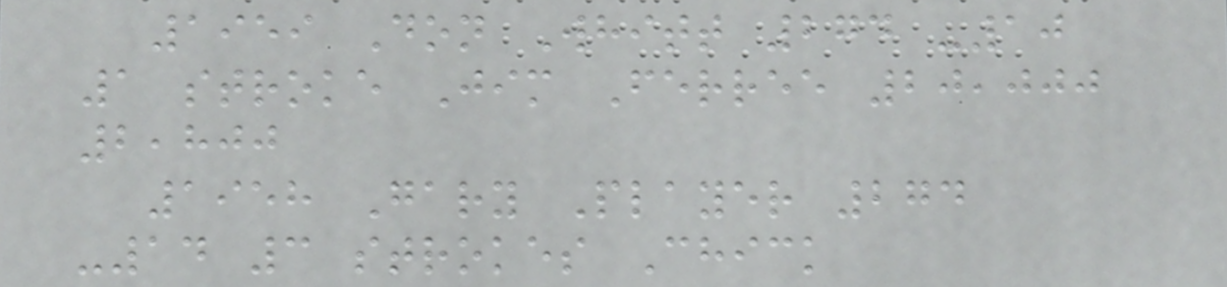1959 Don Whitt 274 -10
1 stroke Jim Ferree 20,000
2,800
1958 Gary Player 274
-14 3 strokes Chick
